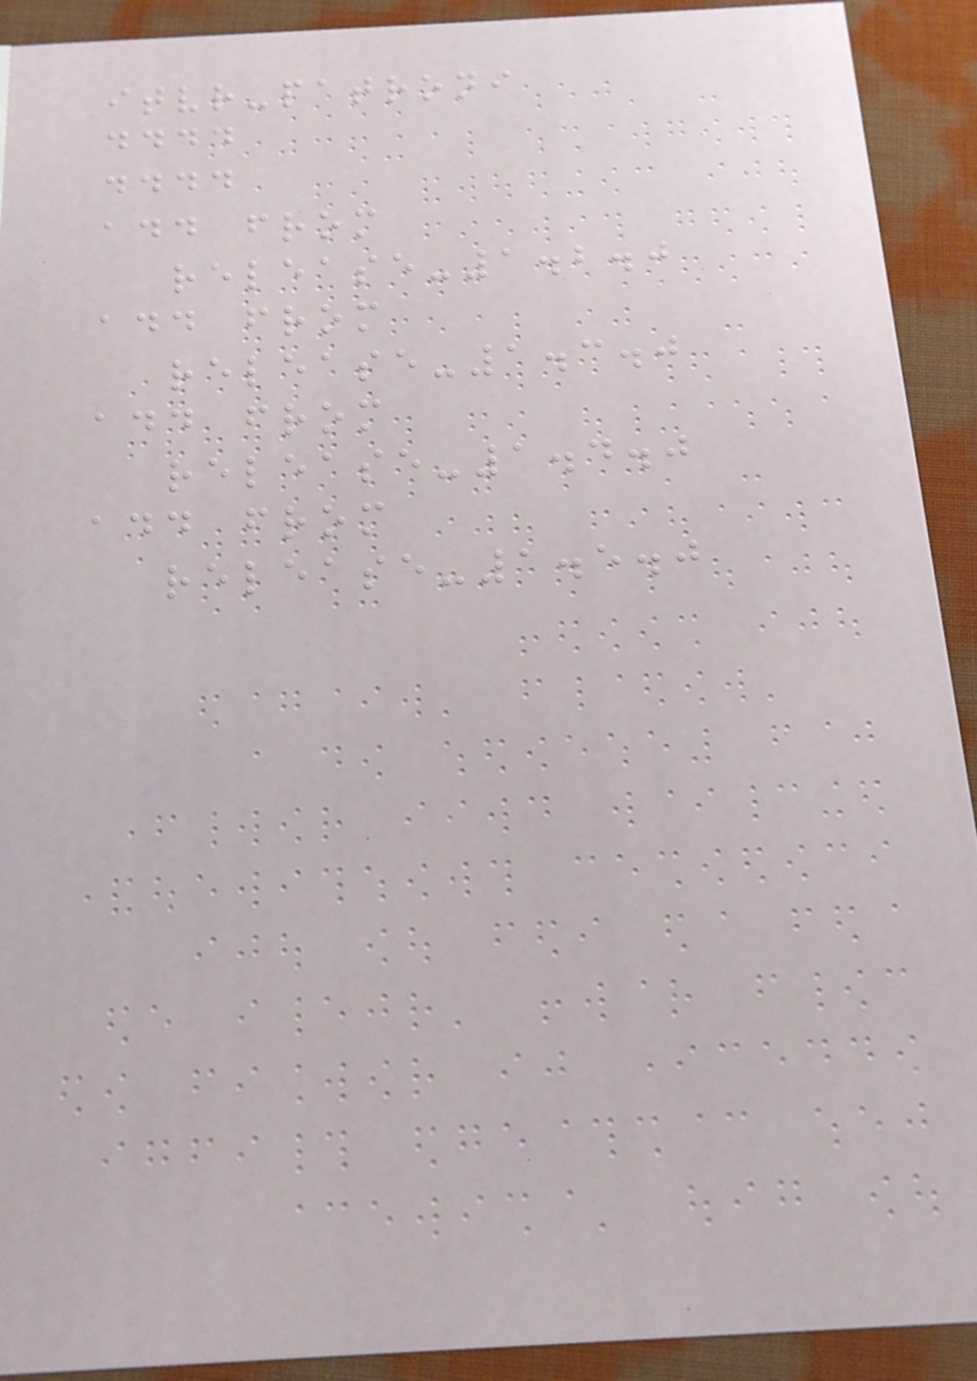itvr-patroni
dddd
dddd
add from
release-1.2.0
add from
release-1.3.0
add from
release-1.4.0
add from
release-1.5.0
